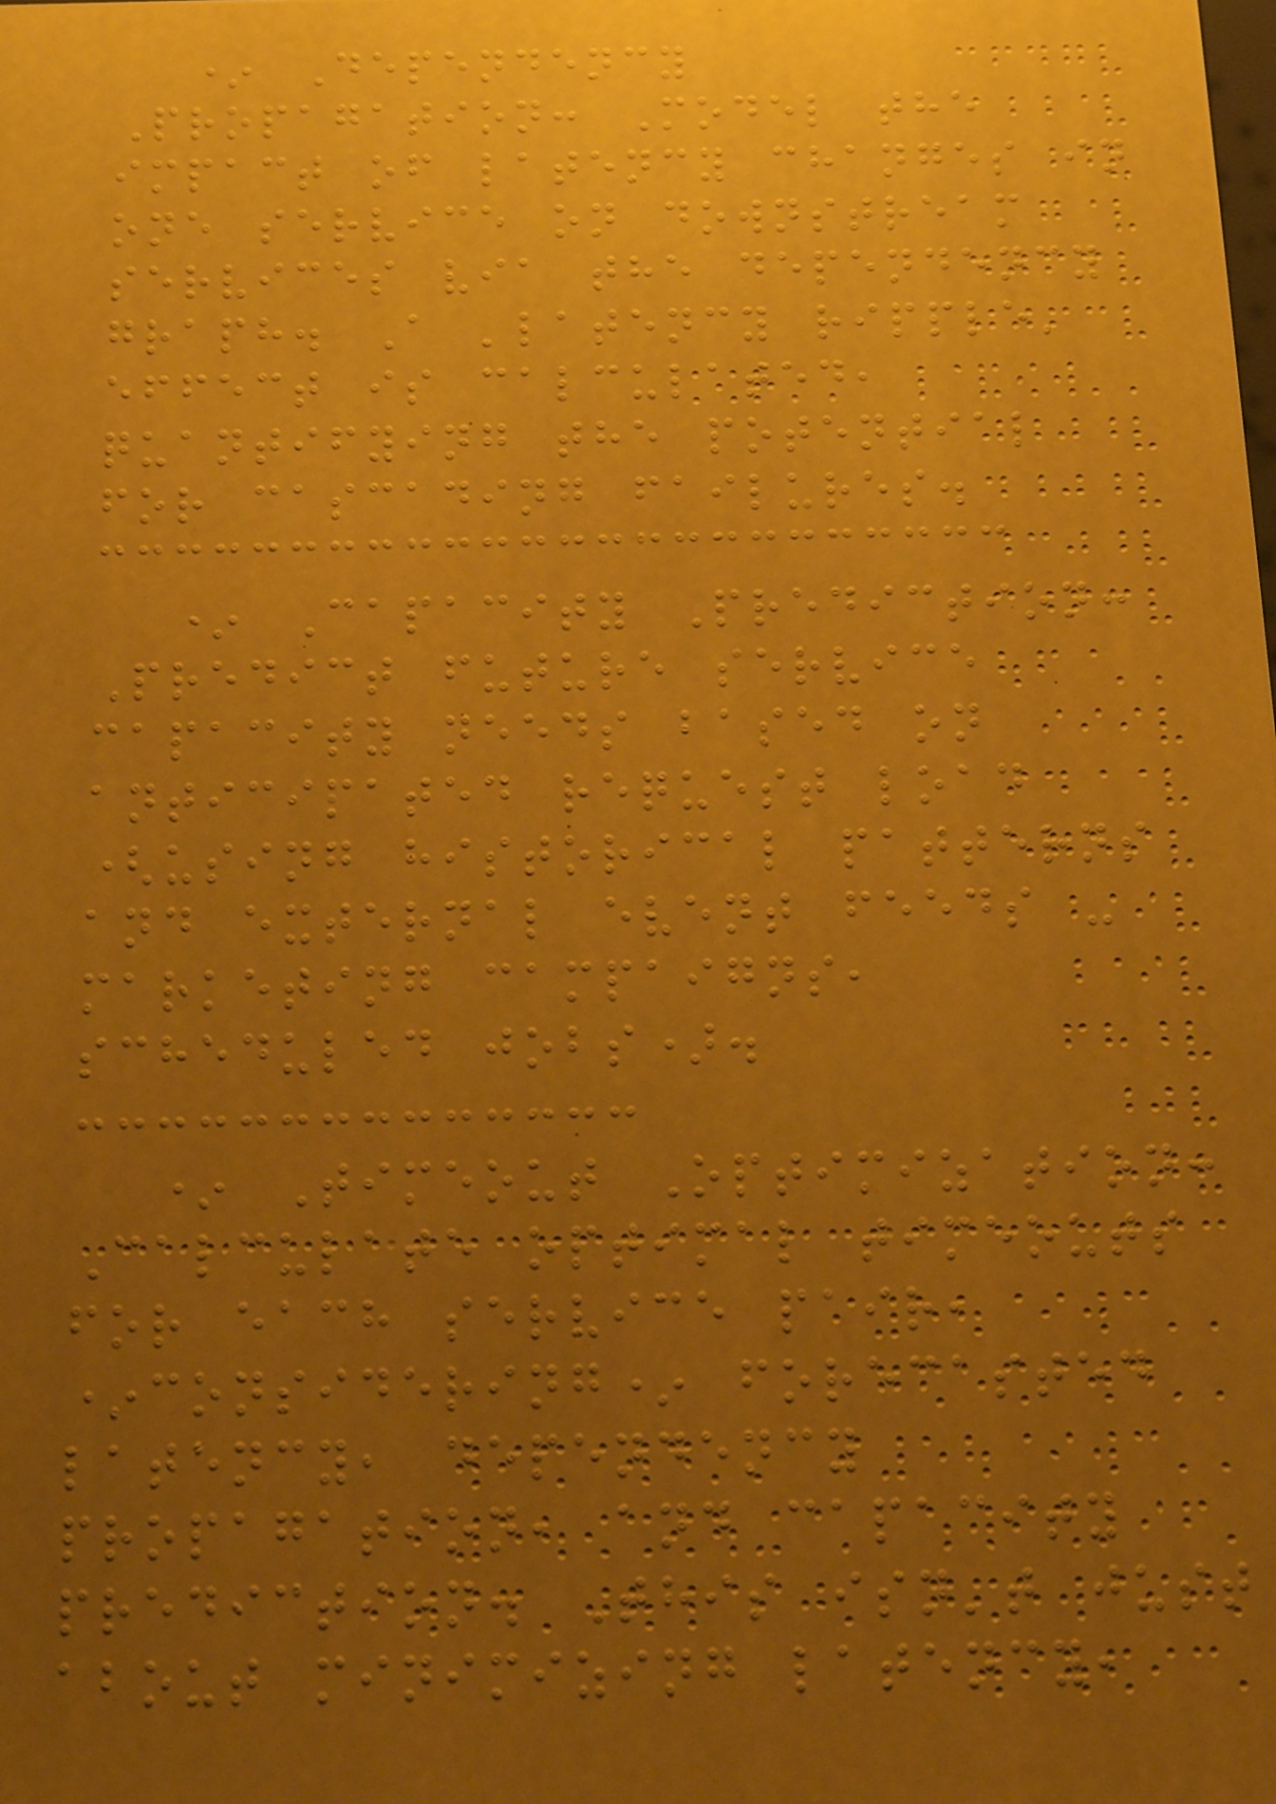* Dependency
Propagation: Model the
impact of latency changes in
one service on downstream
services via the dependency
graph. A 'latency ripple'
effect is calculated,
quantifying the potential
for cascading failures.
* Capacity Prediction:
Predict future service
capacity needs based on
anticipated request load
(using historical patterns
and external event feeds -
marketing campaigns,
scheduled jobs).
* Timeout Optimization:
Calculate optimal timeouts
for each service pair,
*considering* forecasted
latency, dependency
propagation, and capacity
prediction. This isn't just
about minimizing latency,
